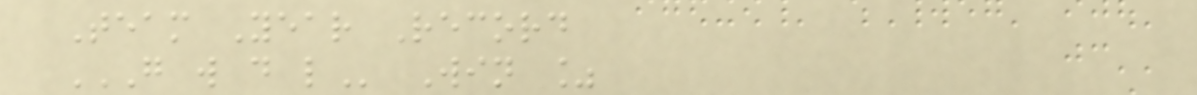Team Year Record
G W D L Win %
